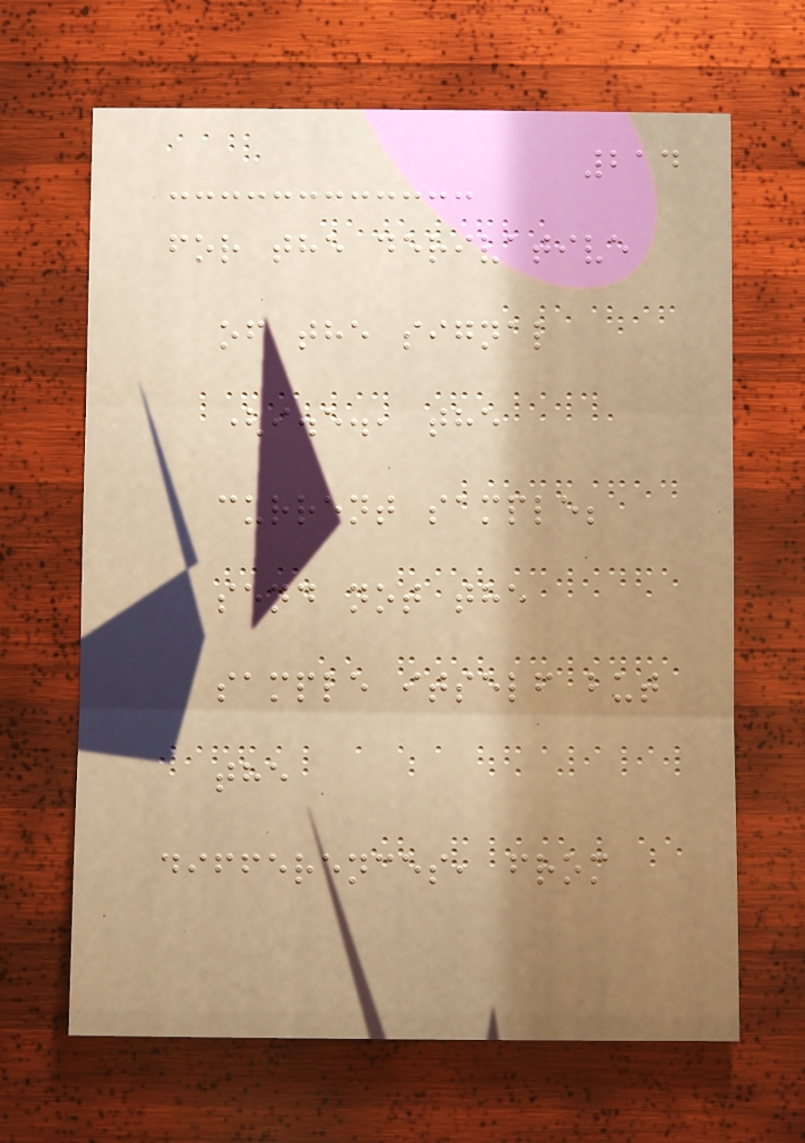214
for the derivative
of the signal
(i.e., the
current sample;
send not the
sample itself but
the
differences, from
